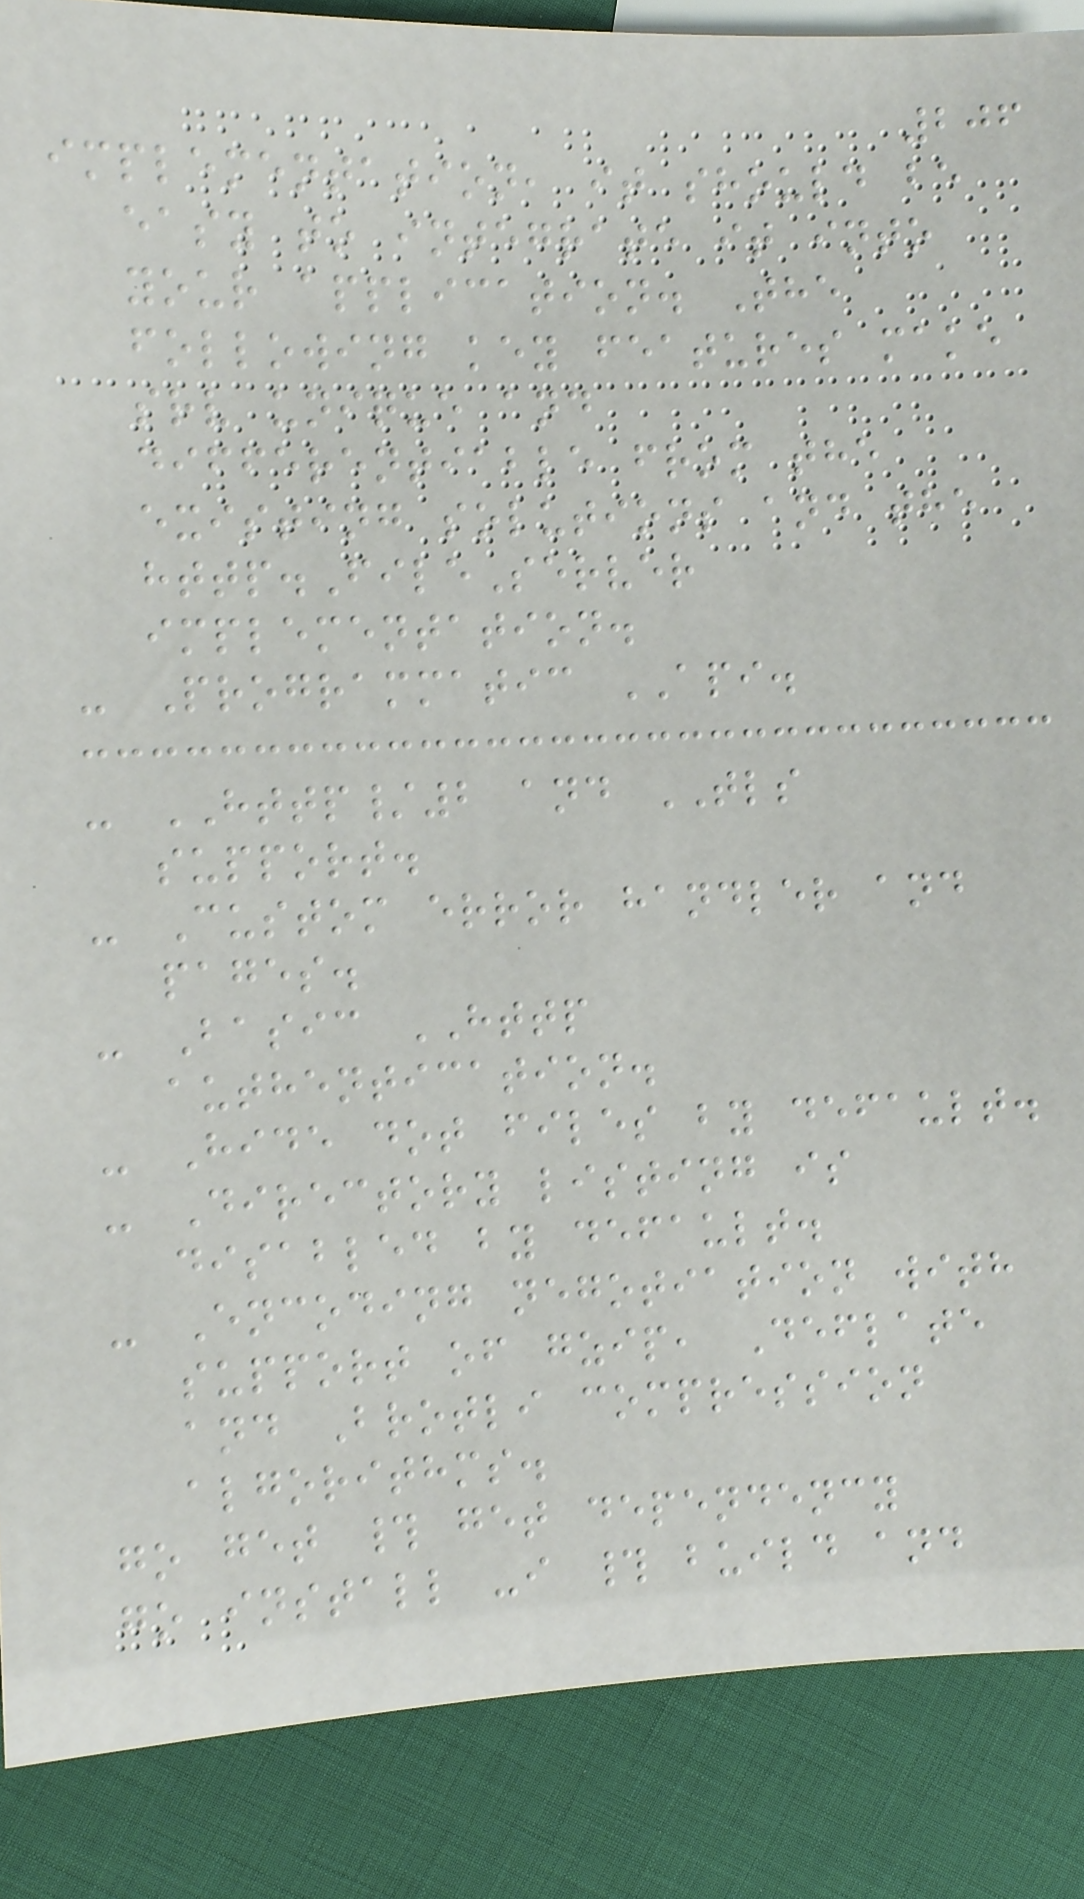206
implementation, it should be
easy to integrate it into
your application. The
following key features make
srv unique and
differentiable from the
existing solutions and the
http.FileServer
implementation.
- Programmatic API.
- HTTP/2 and TLS
support.
- Custom error handler and
pages.
- Basic HTTP
authentication.
- Hide dot files by default.
- Directory listing is
disabled by default.
- Encoding negotiation with
support of gzip, Deflate
and Brotli compression
algorithms.
go get # get dependency
go install -i # build and
